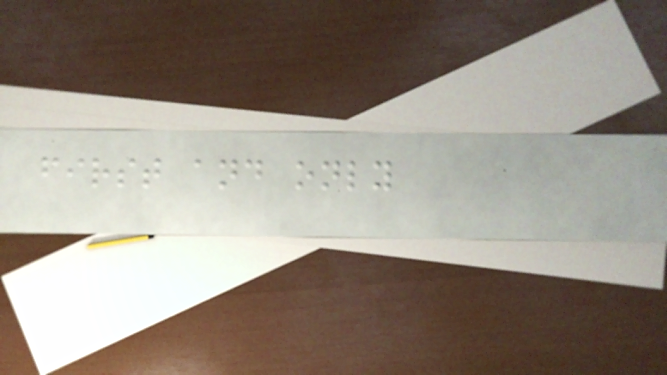first and only
